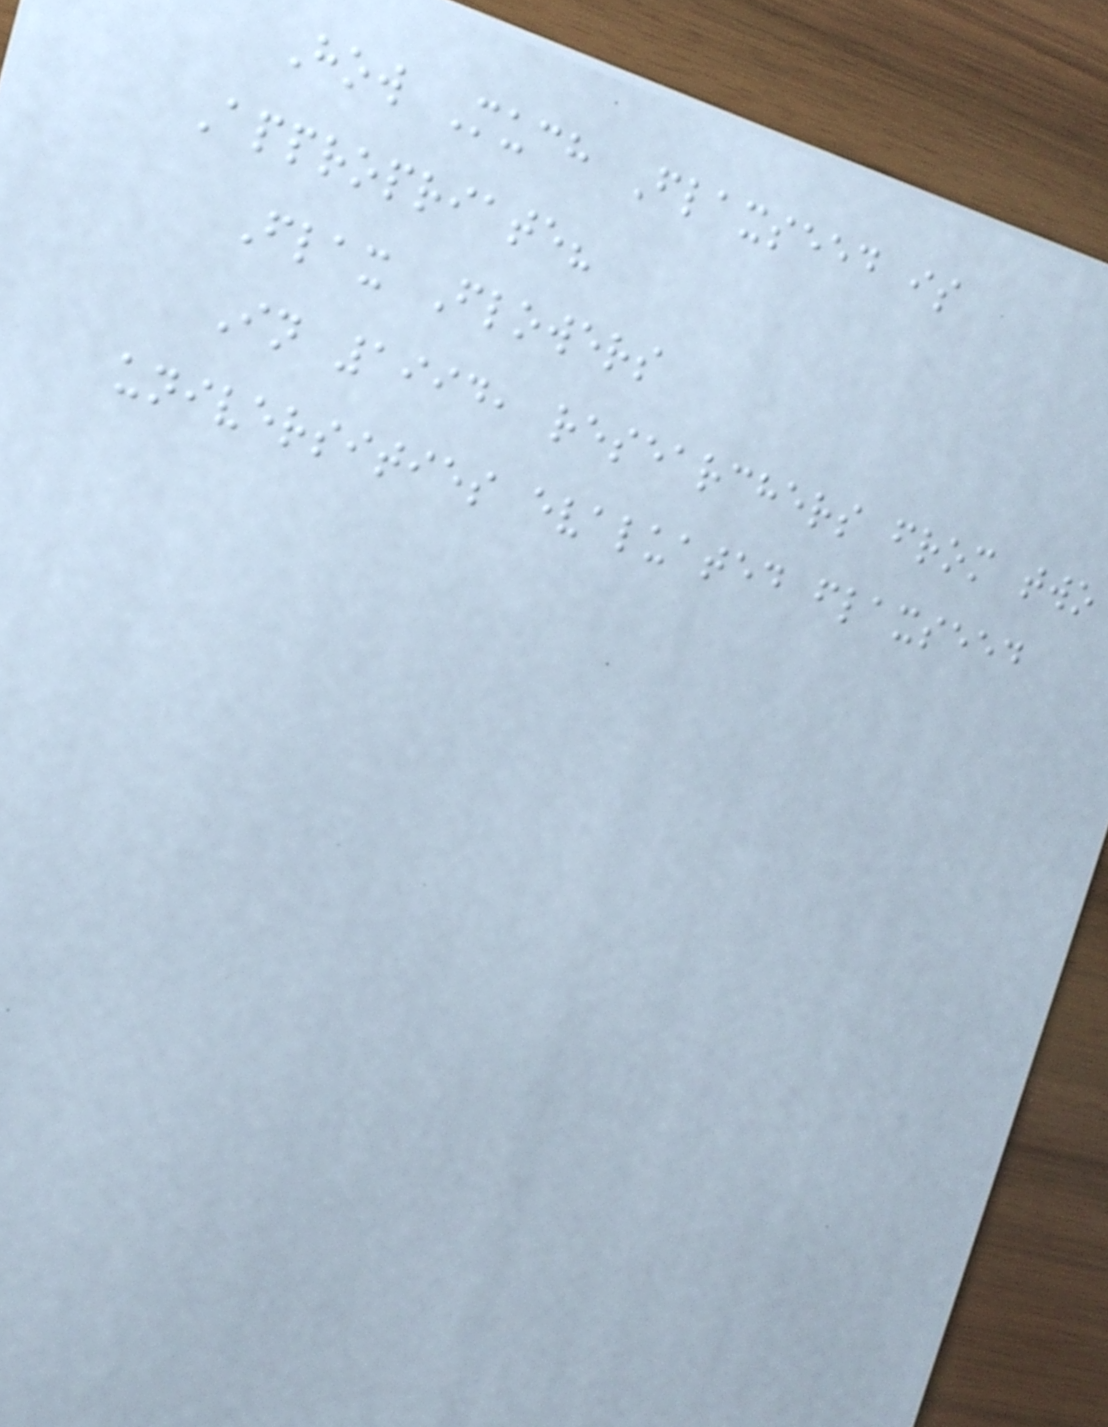How Much Flaxseed is
Appropriate?
Flax Flowers
In 1994, researchers from two
universities evaluated flaxseed
